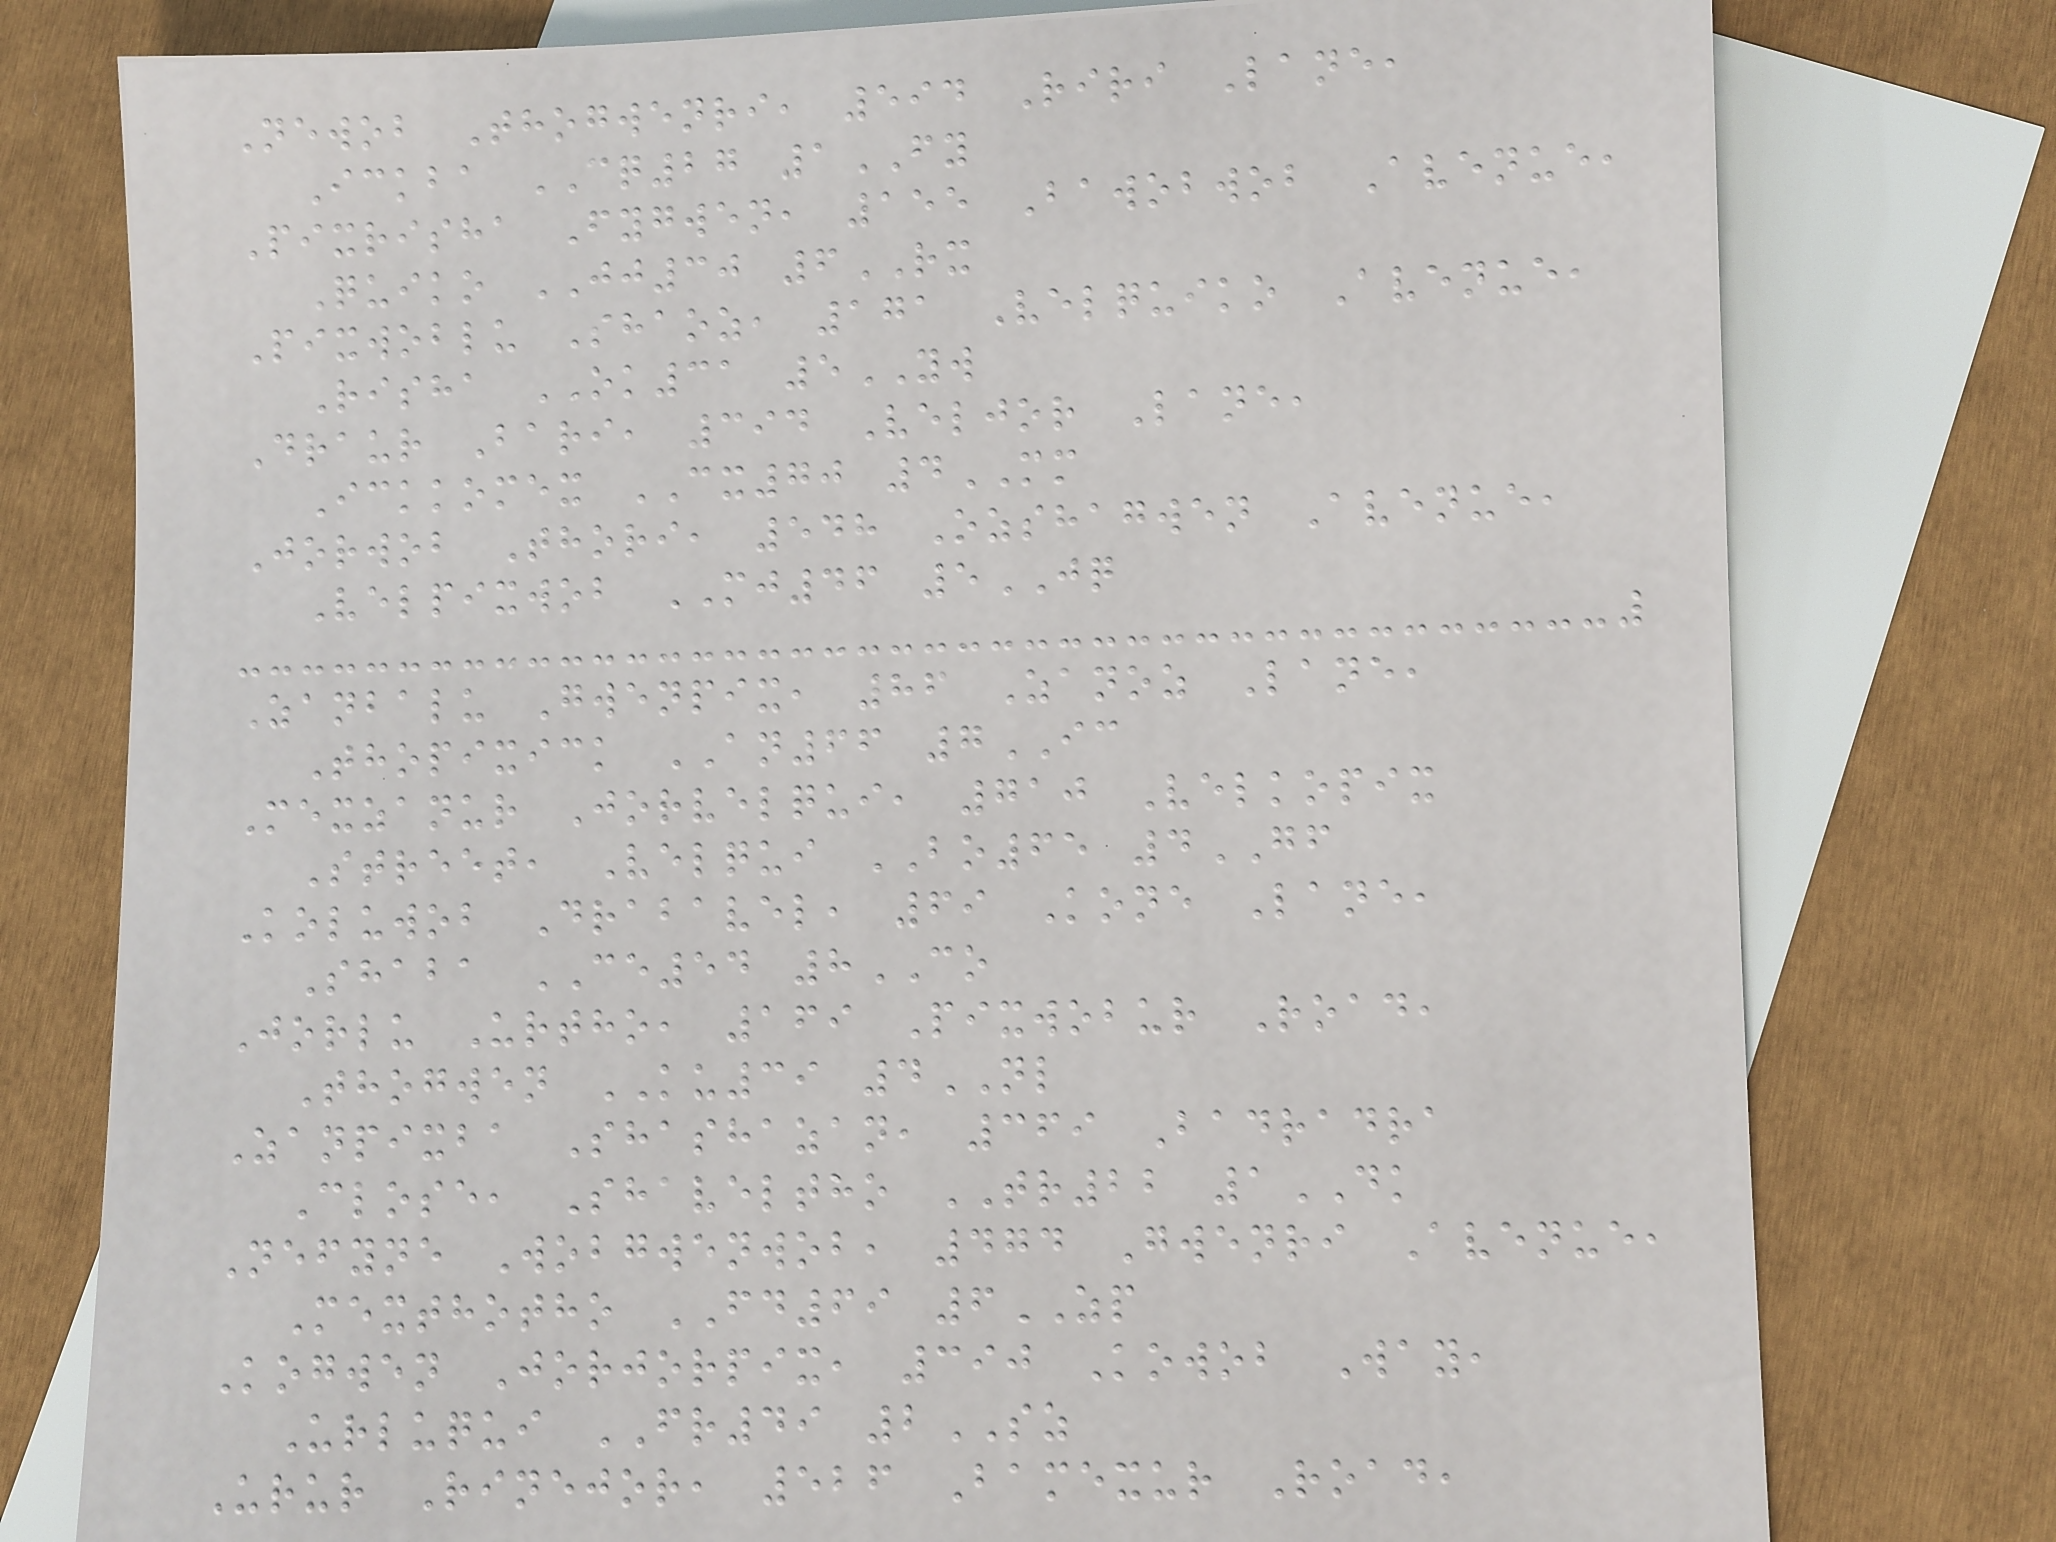Newob Thogwenri, 594 Riri Lane,
Ickba CQ27 1FY
Pixrisha Fygwen, 155 Bawobwob Avenue,
Quiko JJ30 6RX
Pixwoblu Shaoz, 171 Velquiko Avenue,
Risha OK31 5YW
Draur Bari, 394 Veljor Lane,
Ickkomex CX70 4MM
Jorwob Thori, 548 Ozshagwen Avenue,
Velpixwob MJ46 5JQ
Zanbalu Gwenpix, 86 Zanoz Lane,
Thopixick AN66 7IC
Mexzanur Jorvelqui, 710 Velkopix
Street, Velqui BO65 4GF
Koluwob Drabavel, 69 Kone Lane,
Shaba CE54 8CO
Jorlu Urtho, 169 Pixwobur Road,
Thogwen KU39 4NL
Zanpixba Shashazan, 369 Badradra
Close, Shaveltho TR22 1DK
Nefyne Wobgwenwob, 474 Gwenri Avenue,
Mexthotho FD69 6ZP
Kogwen Jorjorpix, 390 Kowob Way,
Urluqui FR49 2SZ
Urur Rinejor, 526 Bamexur Road,
